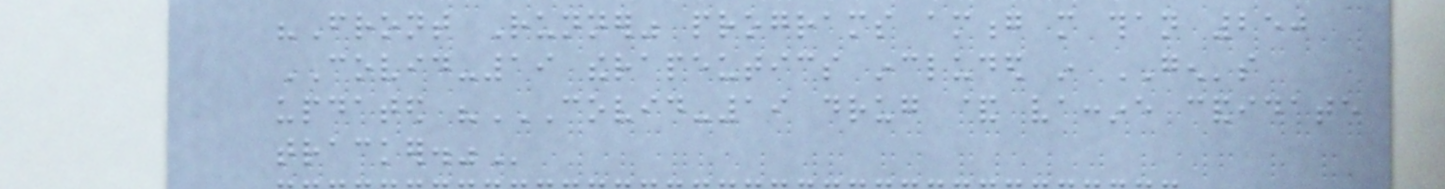"Front Runner" programs among more than 250
COVID-19 therapeutics included in GEN's
updated "COVID-19 DRUG & VACCINE CANDIDATE
TRACKER."
